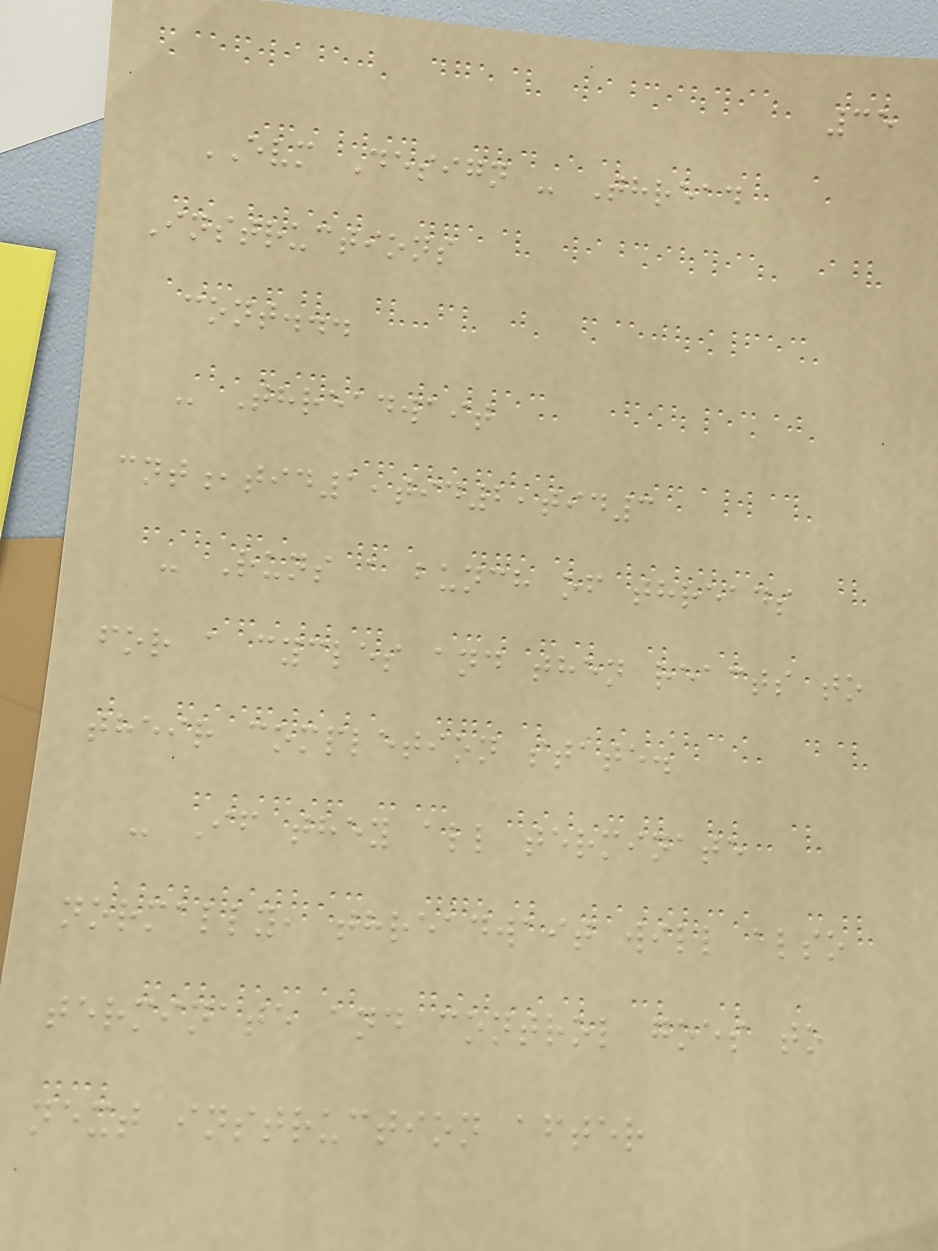35
EVM Design - Thread
Instructions
cont...
- Threadwait
cnt,tid1,tid2,tid3
- Runs a bunch of threads
for a cycles and then reacts to
their completion state.
- If they all terminate
normally, threadwait will also
terminate and control goes to
next instruction after
